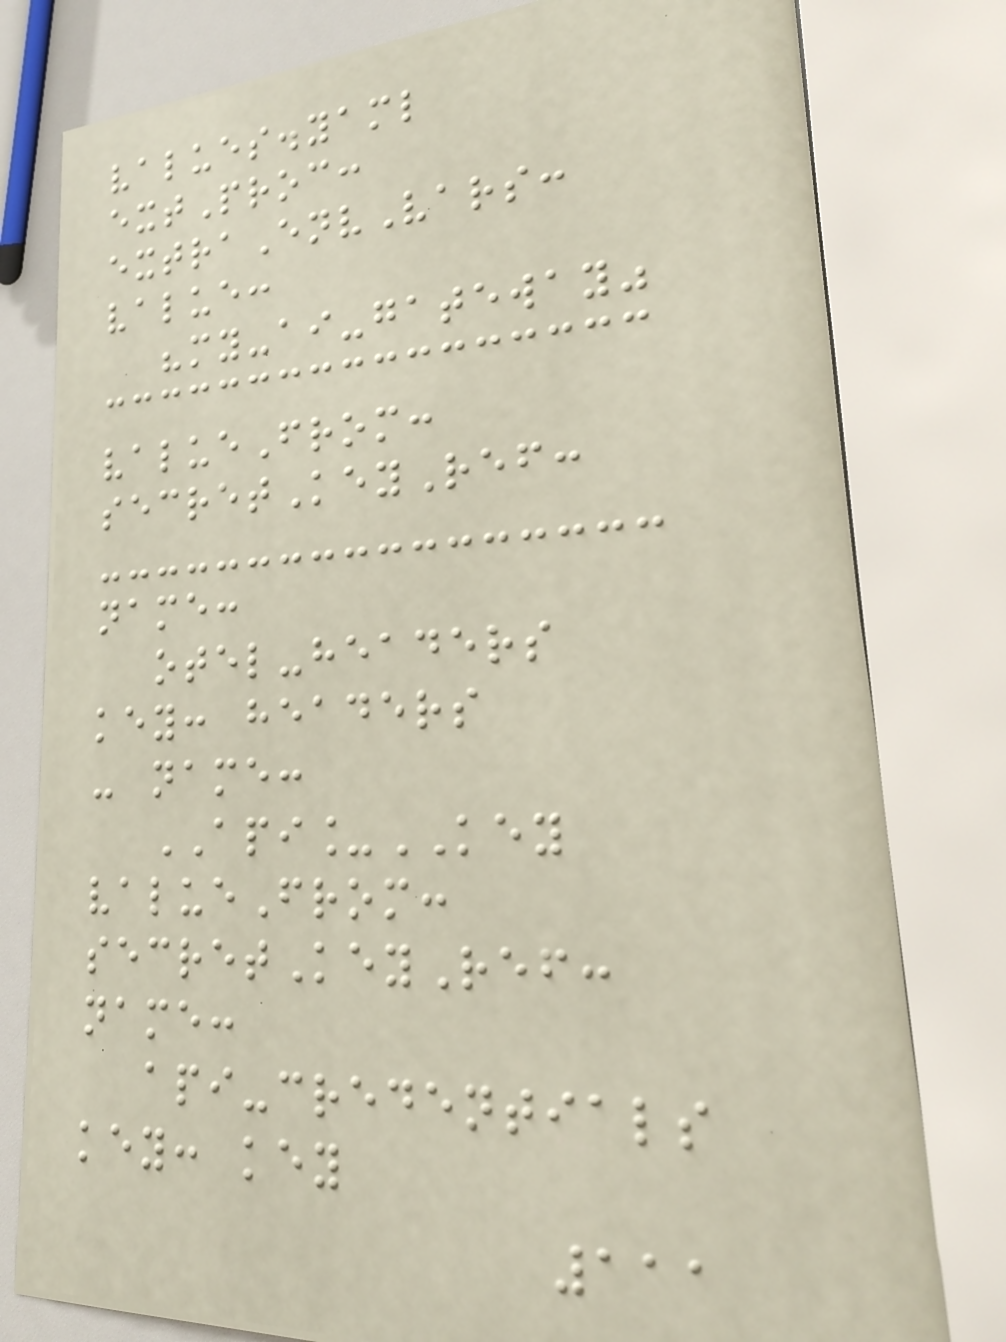values.yaml
extProc:
extraEnvVars:
value:
"my-ai-gateway"
valueFrom:
secretKeyRef:
name:
otel-headers
key: headers
- name:
API_KEY
valueFrom:
secretKeyRef:
name:
api-credentials
key: key
111
